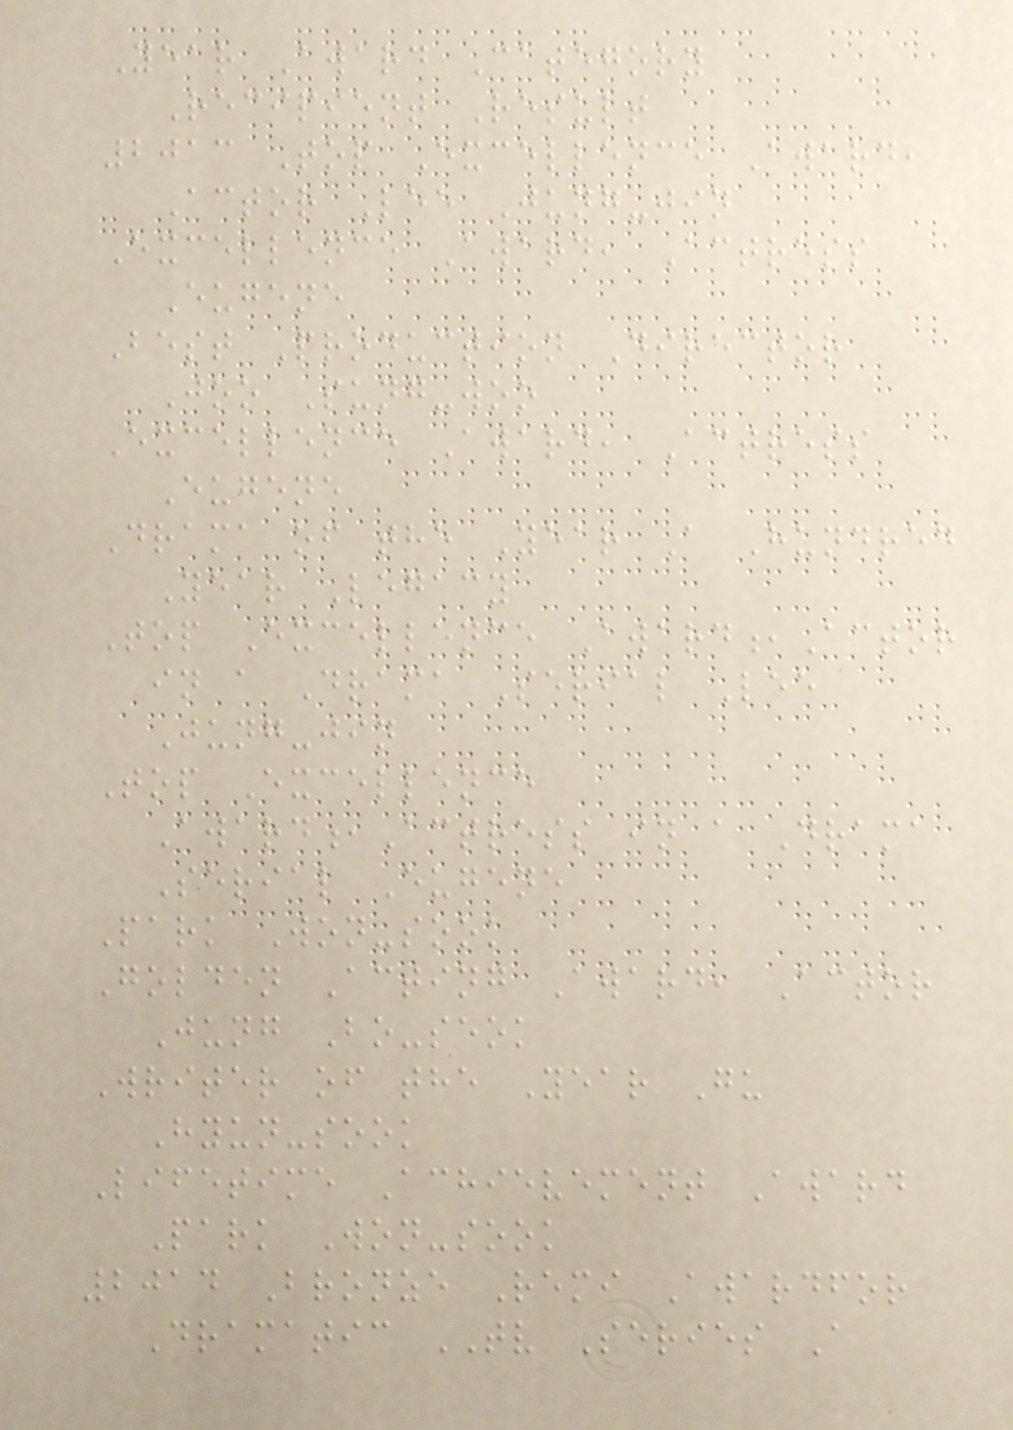Year Award Category
Recipient Result
2013 Top Excellence Award,
Actor Lee Jung-jin
Excellence Award, Actress
Eugene
Best Production Director
Joo Sung-woo
Excellence Award, Actress
Eugene
Drama of the Year A Hundred
Year Legacy
Top Excellence Award,Actor
in a Drama Serial Lee
Jung-jin
Top Excellence
Award,Actress in a Drama
Serial Eugene
Park Won-sook
Golden Acting Award, Actor
Jung Bo-seok
Writer of the Year Gu
Hyun-sook
Lifetime Achievement Award
Park Won-sook
2014 Bronze Remi Awardfor
Dramatic TV Series A
